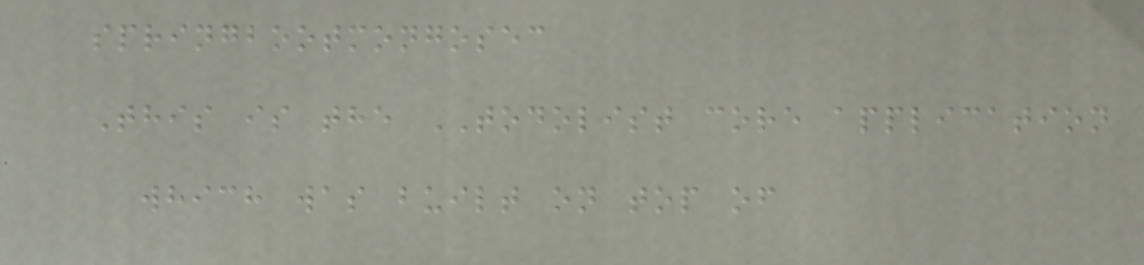springbootmongosec
This is the TODOLIST core application
which was built on top of
